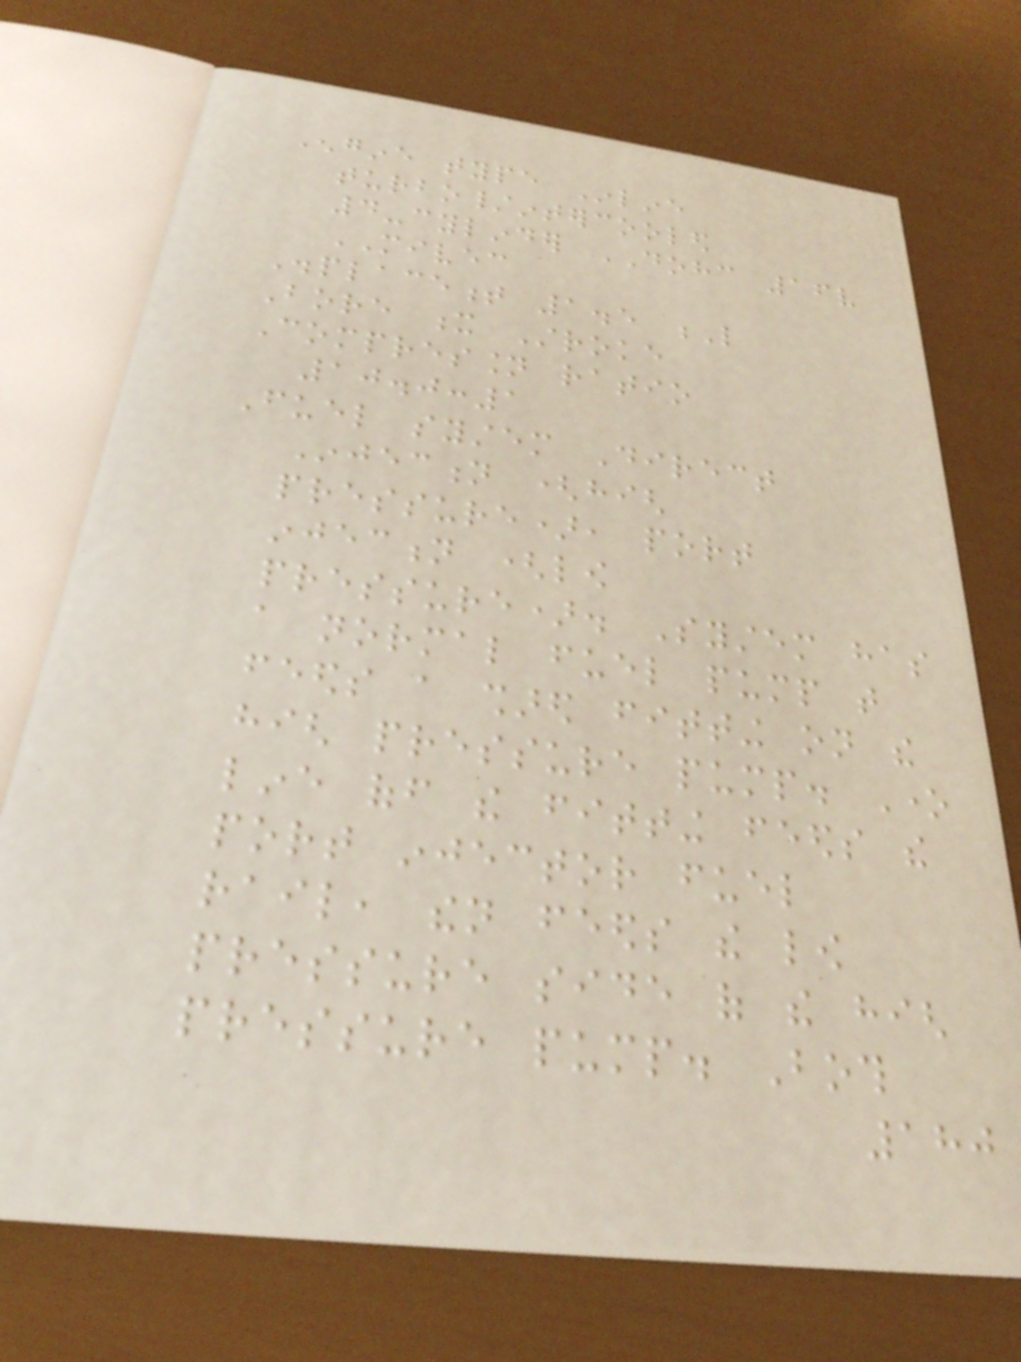Engine type Inline
turbo/intercooled
4-cylinder DOHC 16v
MIVEC
Displacement 1.5 L
Bore x Stroke
Compression ratio
10.0:1
Fuel system Direct
Injection (high
pressure), port
injection (low
pressure). System has
a normal fuel pump that
feeds a shared fitting on the
high pressure pump. One
line off the fitting feeds the
port injector fuel
rail, then feeds the low
pressure side of the high
pressure pump. Both
180
